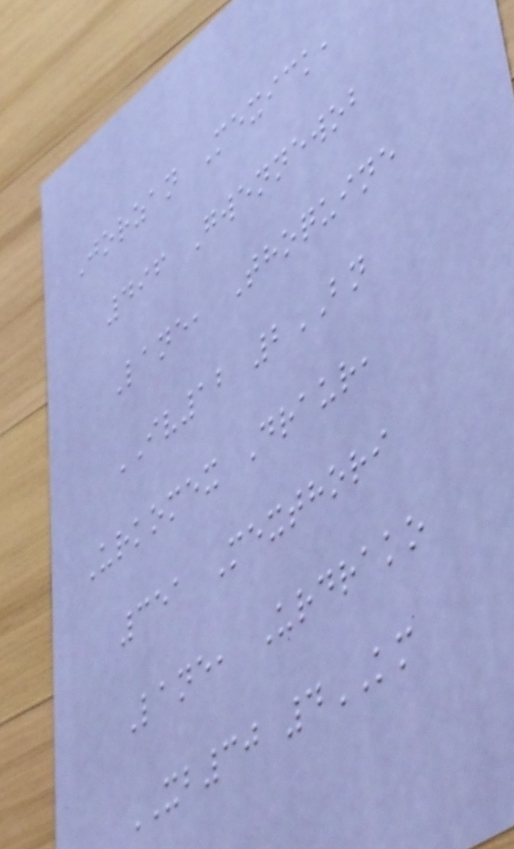Jorzan Mexick,
496 Gwennewob
Lane, Thoquine
IV12 2BN
Urkomex Draur,
351 Mexthori
Lane, Urdrako
XB30 4KM
